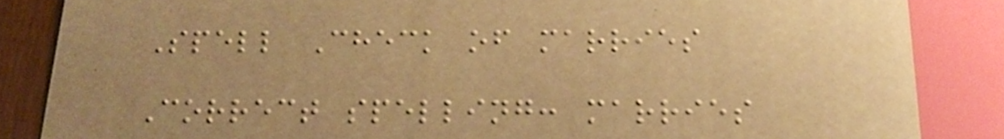Spell Check of marries
Correct spelling: marries
